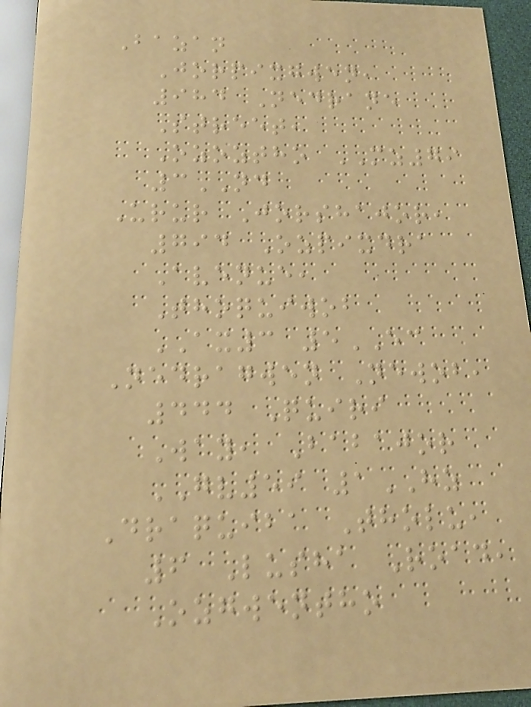Bazan
Jorpixgwen,
984 Nedrane
Street,
Ozoztho MZ79
3ND
Urur Jorshajor,
794 Ozpixdra
Avenue,
Thoquiwob
AX3 5EC
Nedragwen Newob,
444 Quiri
Way, Babajor
GV59 1HZ
Draquiba Tholu,
6 Lusha Road,
Ozgwentho
